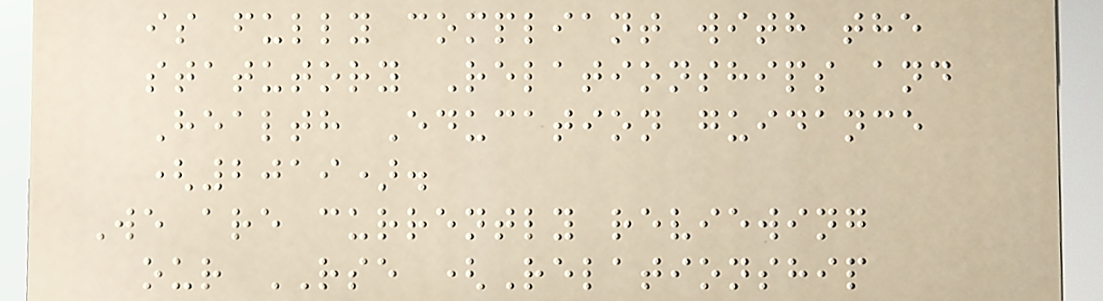is fully compliant with the
statutory Relationships and
Health Education guidance
(2019).
We are currently reviewing
our RSE (Relationship
